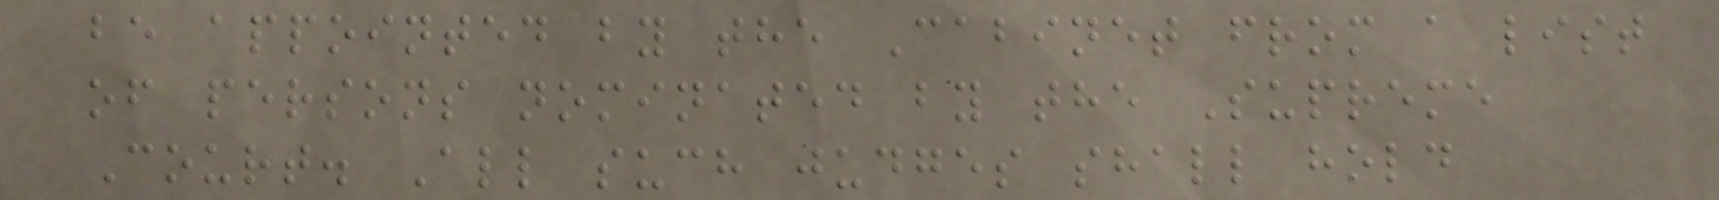be appointed by the Cabinet from a list
of persons nominated by the Supreme
Court. All such judges shall hold
